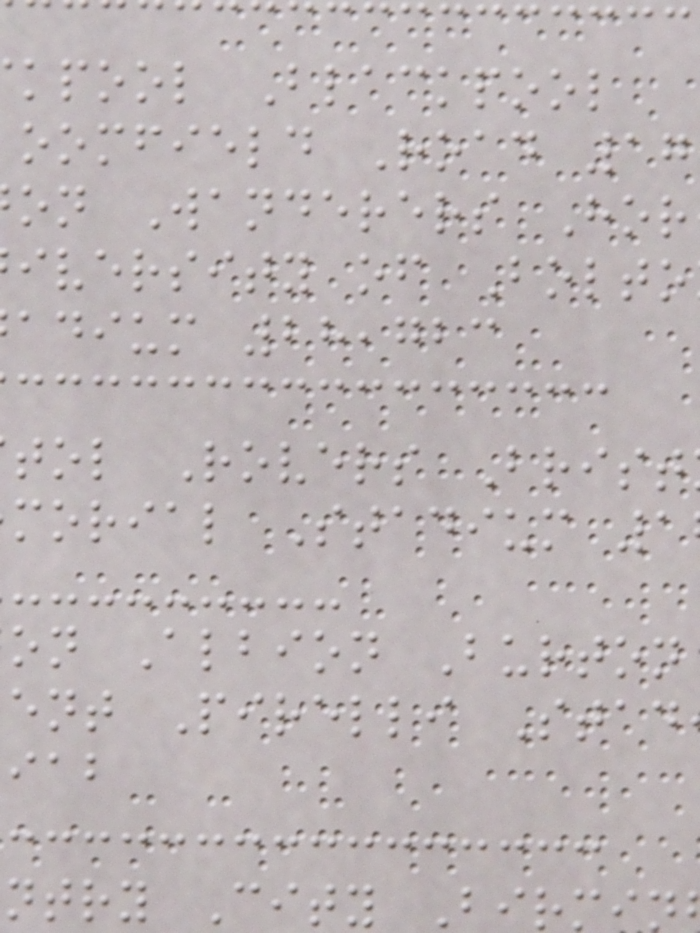kpool Blackpool
oomfield Road 17
on Wanderers Hor
iversity of Bolto
adium 28,723
tol Rovers Brist
morial Stadium 1
on Albion Burton
ent Pirelli Stad
ntry City Birm
